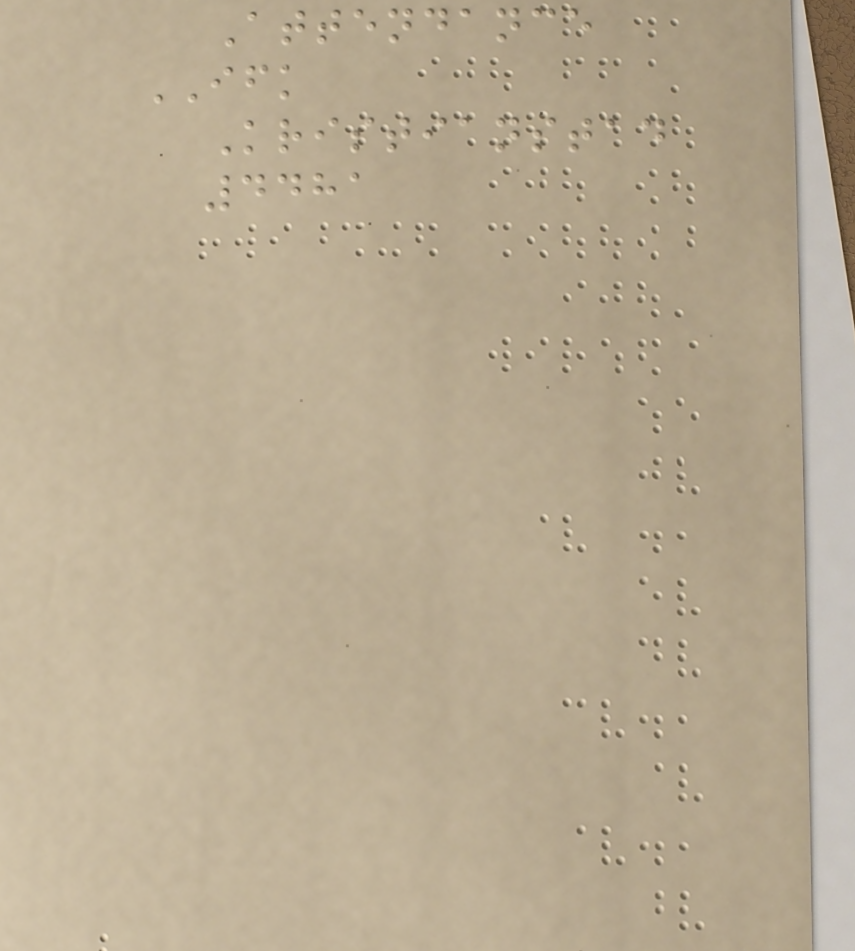Attendance
IFK
Kristianstad
4481
